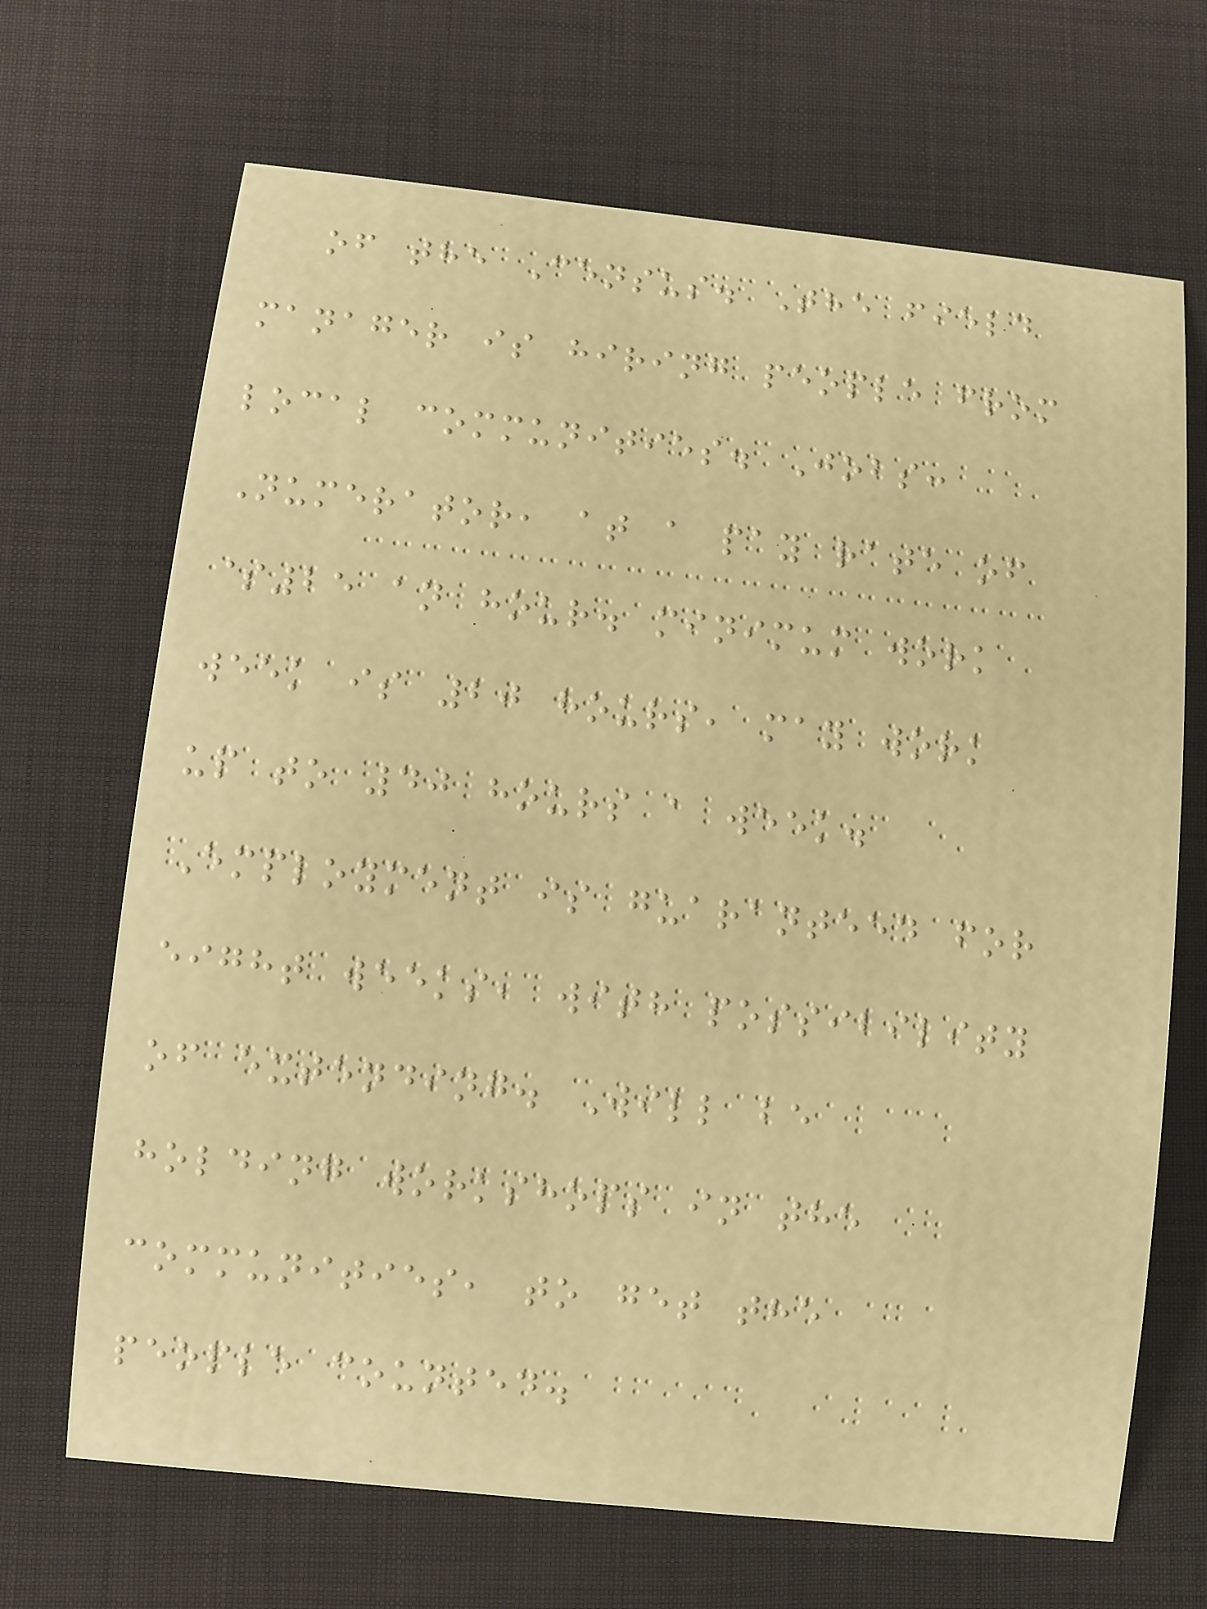of the Census. The field
manager is hiring people from
local communities. Jobs:
Numerator, at a pay rate of
$25 an hour. minimum work
week is 20 hours, may work
up to 40 hours a week.
Employment is guaranteed for
eight weeks, with possibility
of extending. Will be
holding workshops in the
communities, to get the
people counted.
